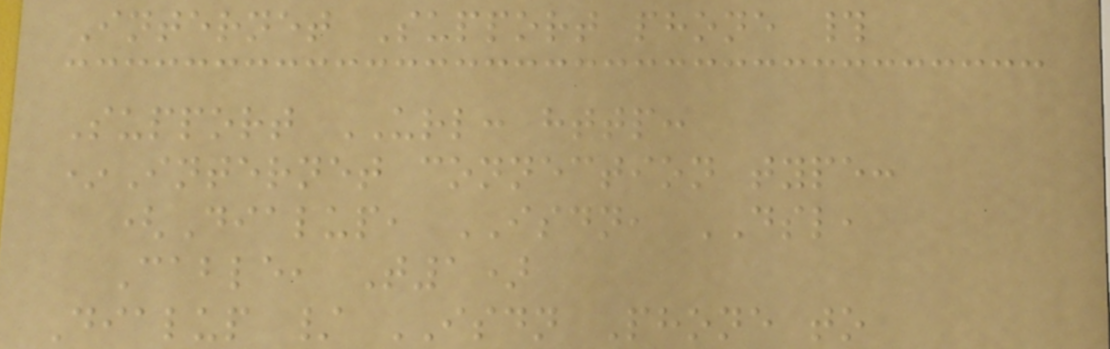Internet Support phone #
Support URL: http:
*Internet connection type:
(Dialup, ISDN, DSL,
Cable, T1)
Dialup / ISDN Phone to
